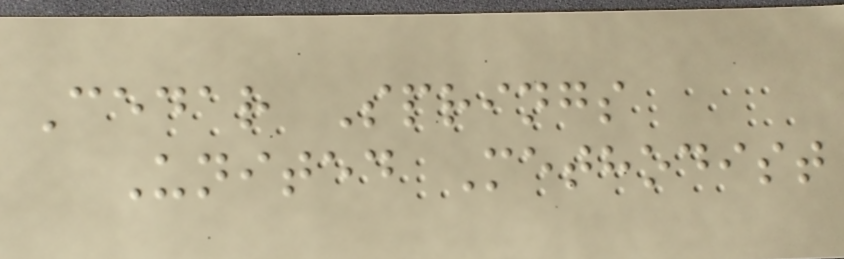Cedar Springs
United Methodist
